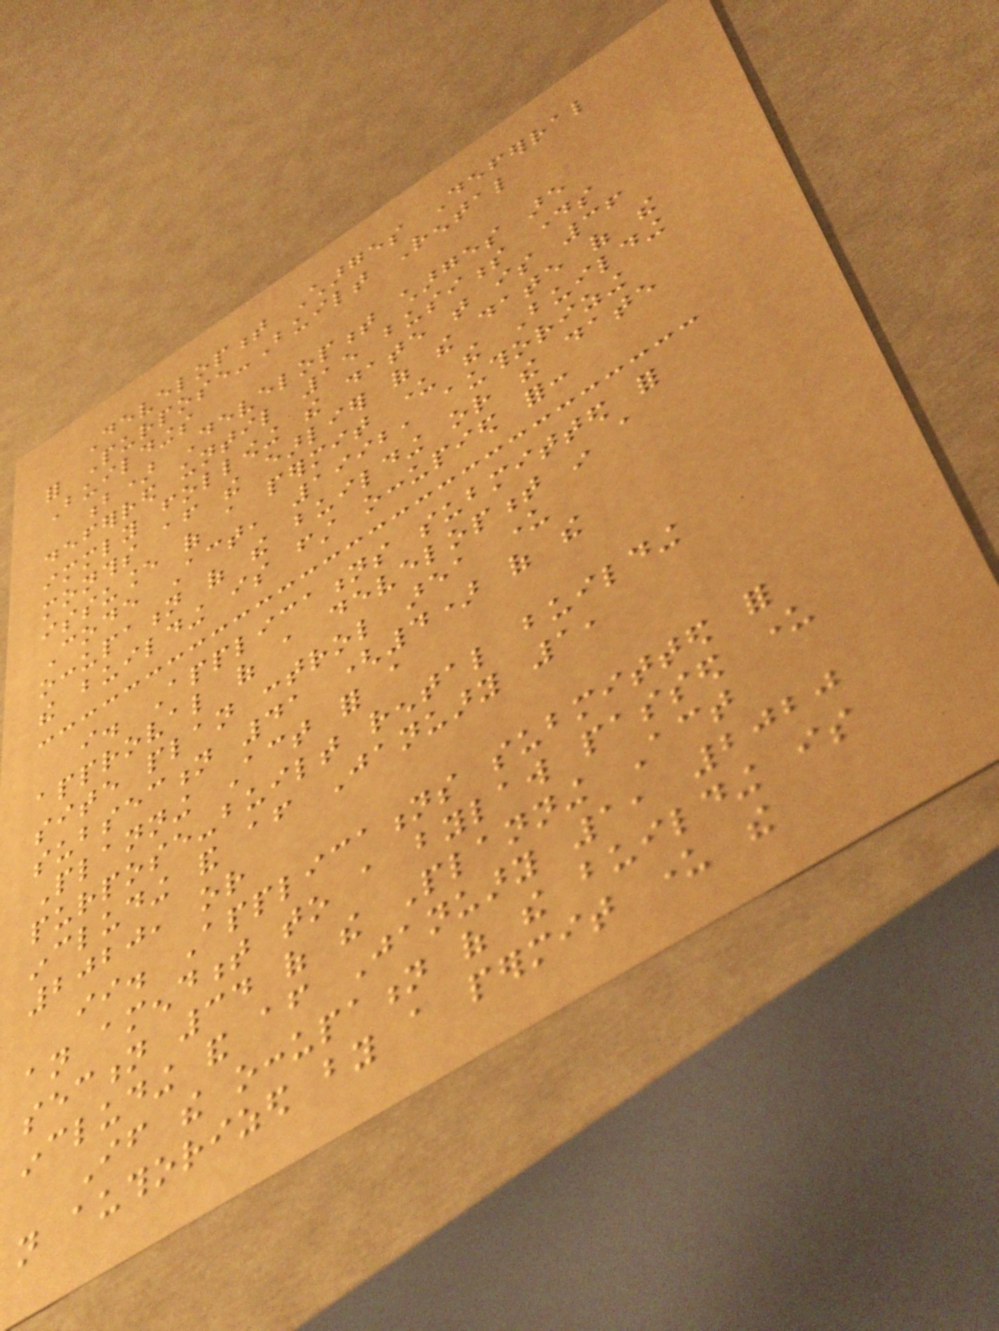Development Charges Deferral
for Purpose-Built Rental
Buildings
b) Development charges are
deferred until 15 business days
immediately following the date that is 36
months after the earlier of the date of the
issuance of a permit under the Building
Code Act, 1992, authorizing
occupation of the building or the date
the building is first occupied for:
i. Applications submitted for
approval of a development in a
site plan control area under
subsection 41 (4) of the
Planning Act for a
purpose-built rental building
including and after January 1,
2020, or
ii. Applications submitted for
an amendment to a bylaw passed under
section 34 of the Planning Act
including and after January 1, 2020
If the occupation of the building is
not authorized by a permit under the
